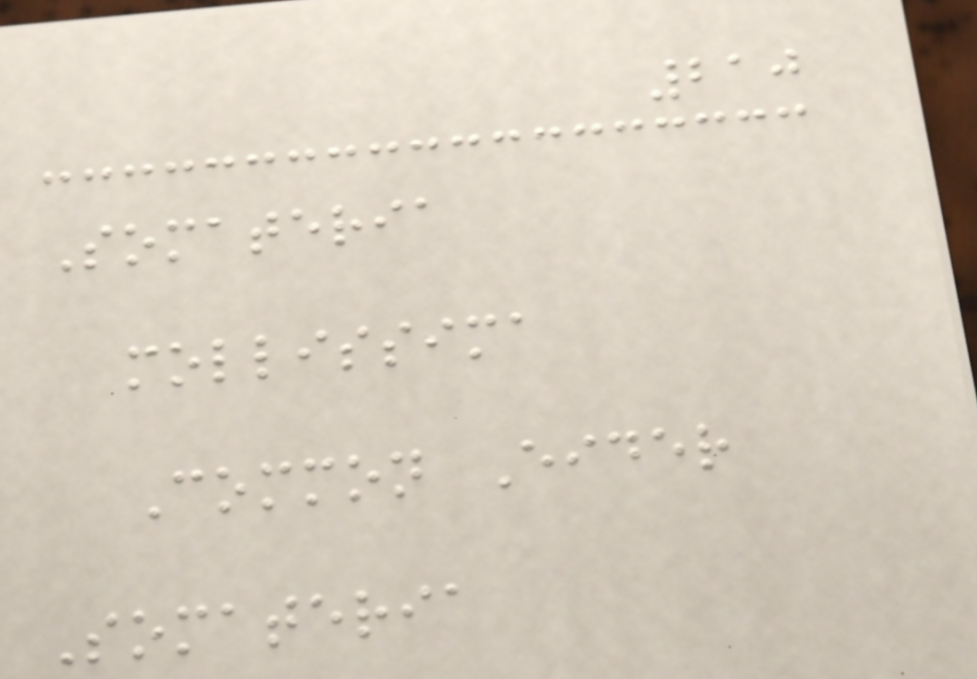210
Somateria
mollissima
Common Eider
Somateria
